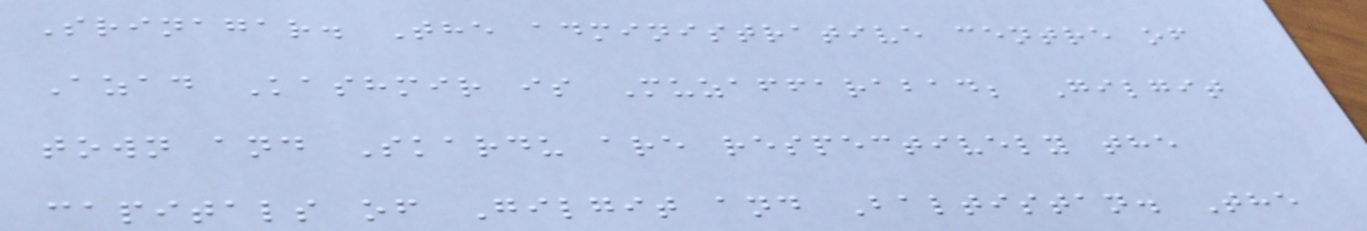Srinagar. The administrative centre of
Azad Kashmir is Muzaffarabad; Gilgit
town and Skardu are respectively the
capitals of Gilgit and Baltistan. The
